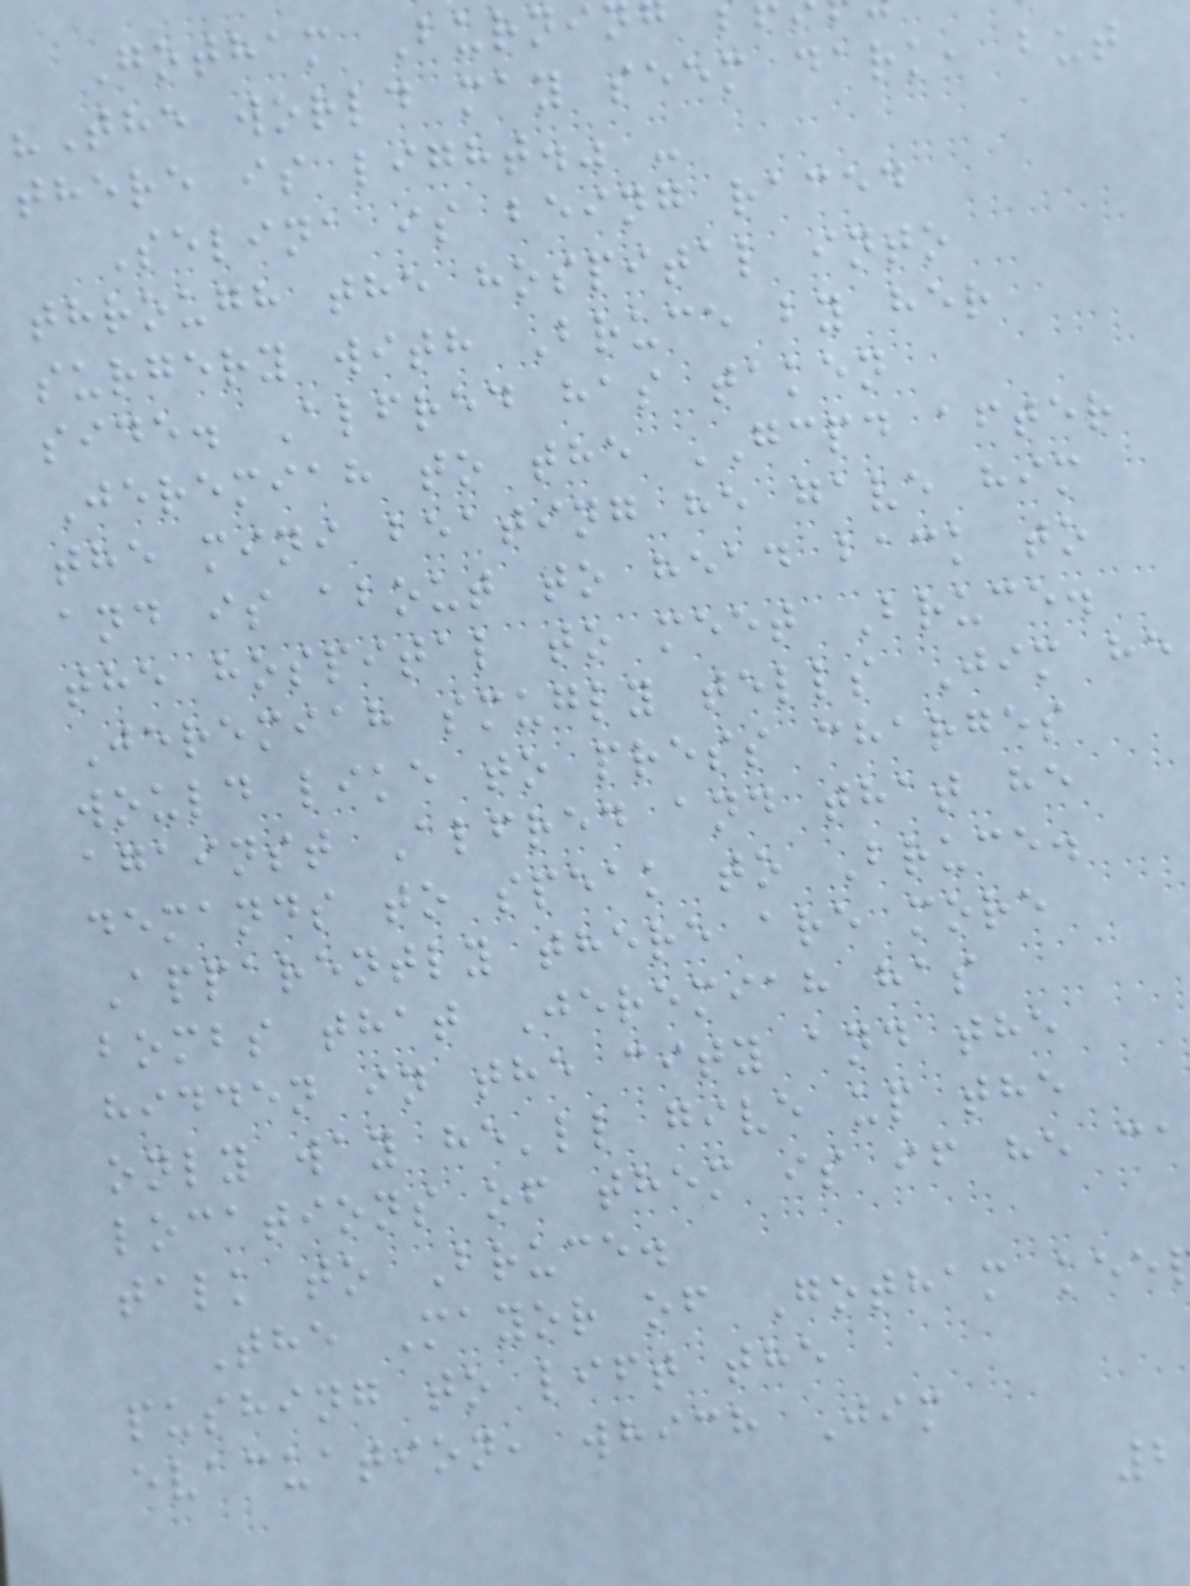Gotham Burni
"The world may seem dark, but
there is light." -
Selina is being raced
through the hospital into
surgery with Bruce by her
side. Alfred has taken
Jeremiah to the GCPD after
the mini beating he gave him
and is about to head back to
the hospital to meet Bruce.
Jeremiah smugly tells Jim he
would like to press charges
against Alfred and that he
demands to speak to Bruce.
Apparently there are more
bombs that Jeremiah has
hidden in the city and the
only way he'll give up the
locations of them is if he ca
talk to Bruce.
The Mayor of Gotham kee
pushing to lift the
evacuation, which Jim
